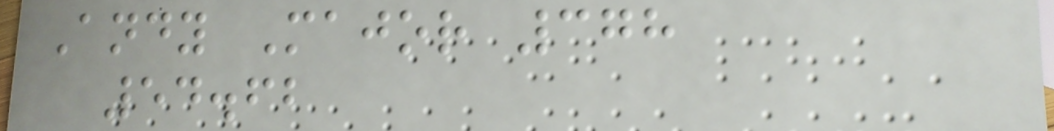Andy Major 378
54.62
